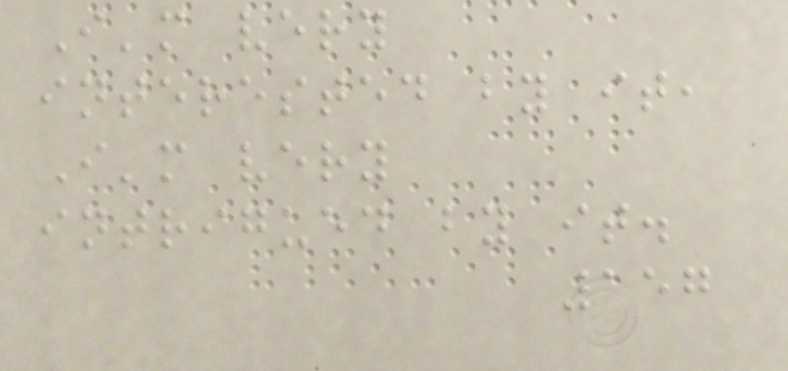I'm very
interested by it,
I'm very
intrigued by it.
157
